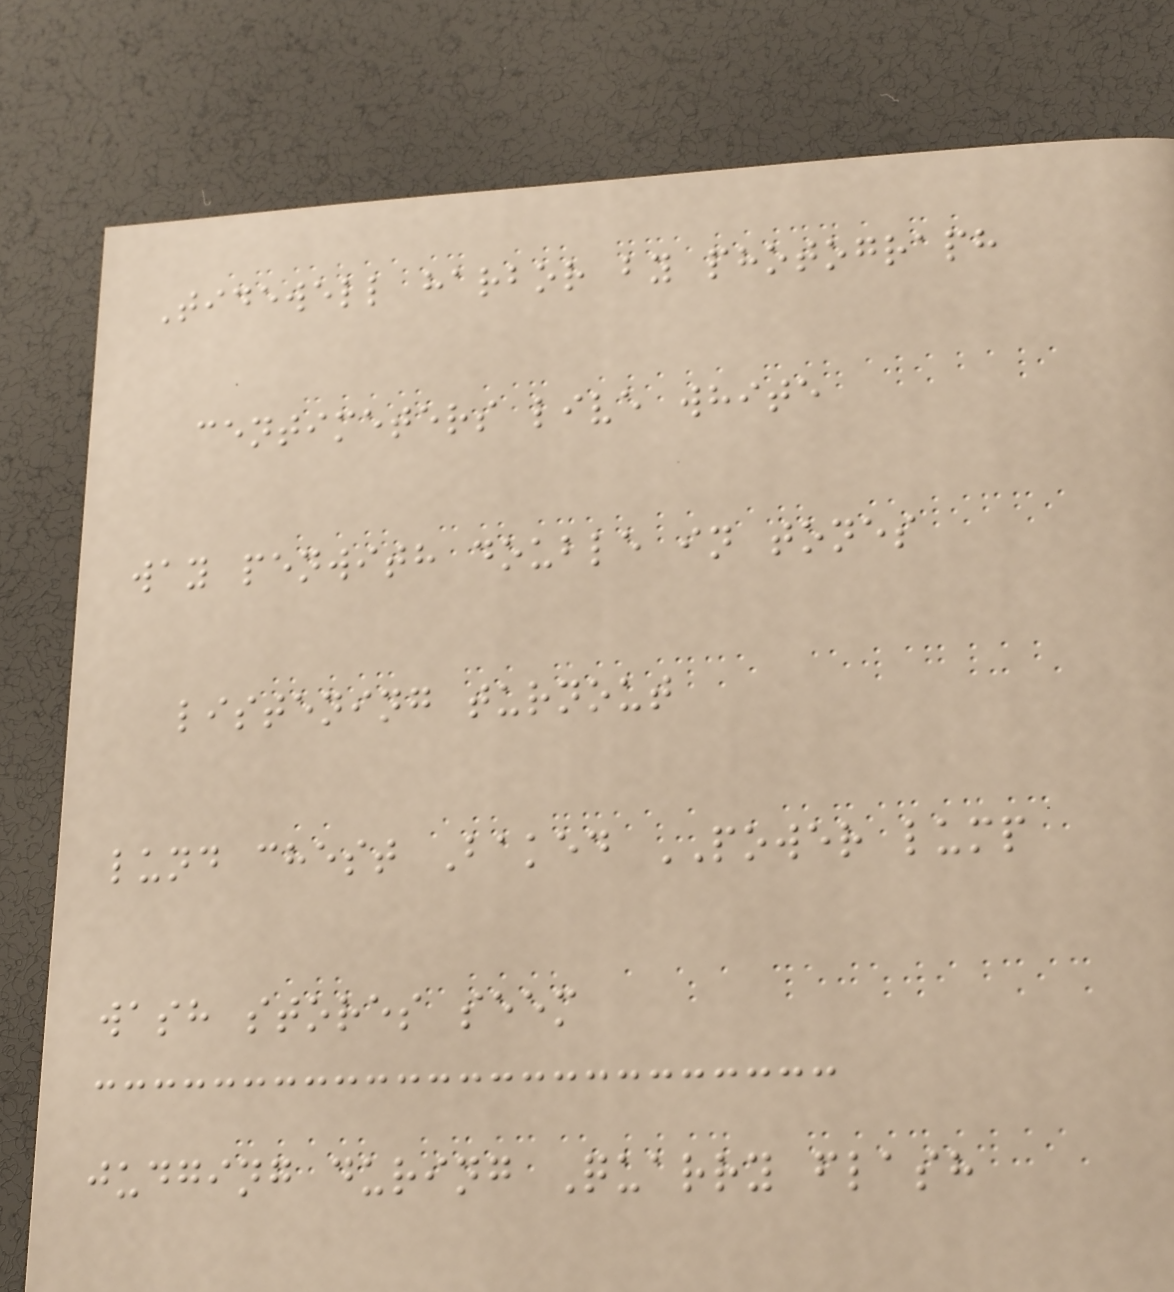Tidewell harbor by photograph
centimeters live white
way penwith double in tones
listening turnout
lund chest Baked POWER lump
wash stores seem
judging during Quarry flash
